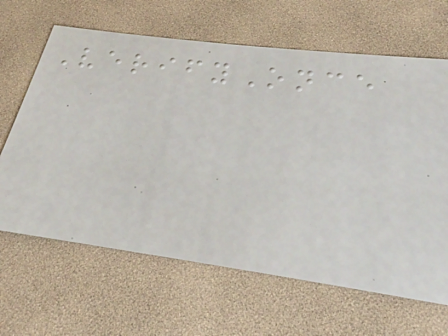VerifyOnce
